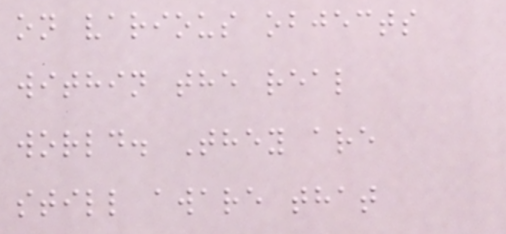on various objects
within the real
world. They are
still aware that
